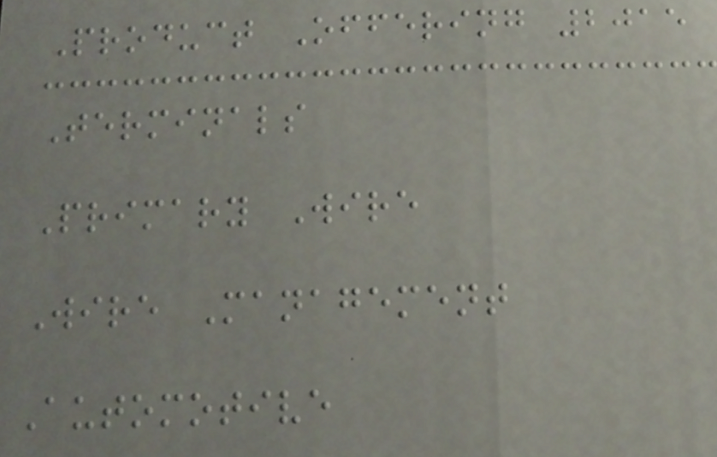Product Offering 2015
Terminals
Primary Wire
Wire Management
Automotive
